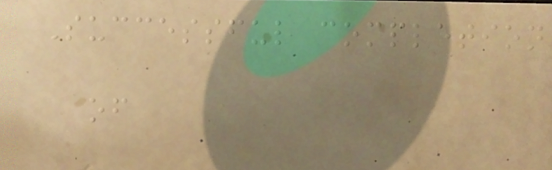Successful completion
of
